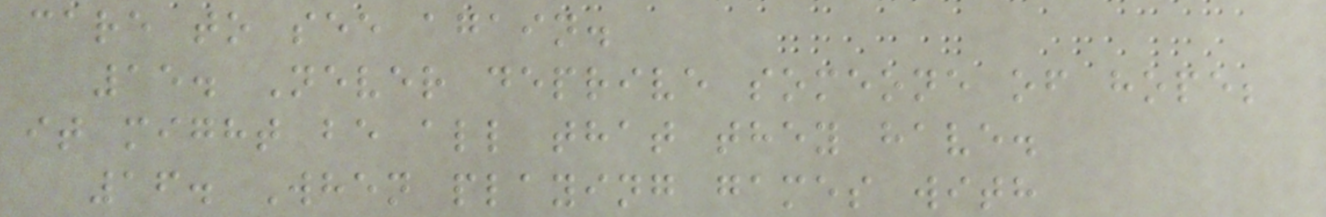care to see again.
15. Never deprive someone of hope;
it might be all that they have.
16. When playing games with
